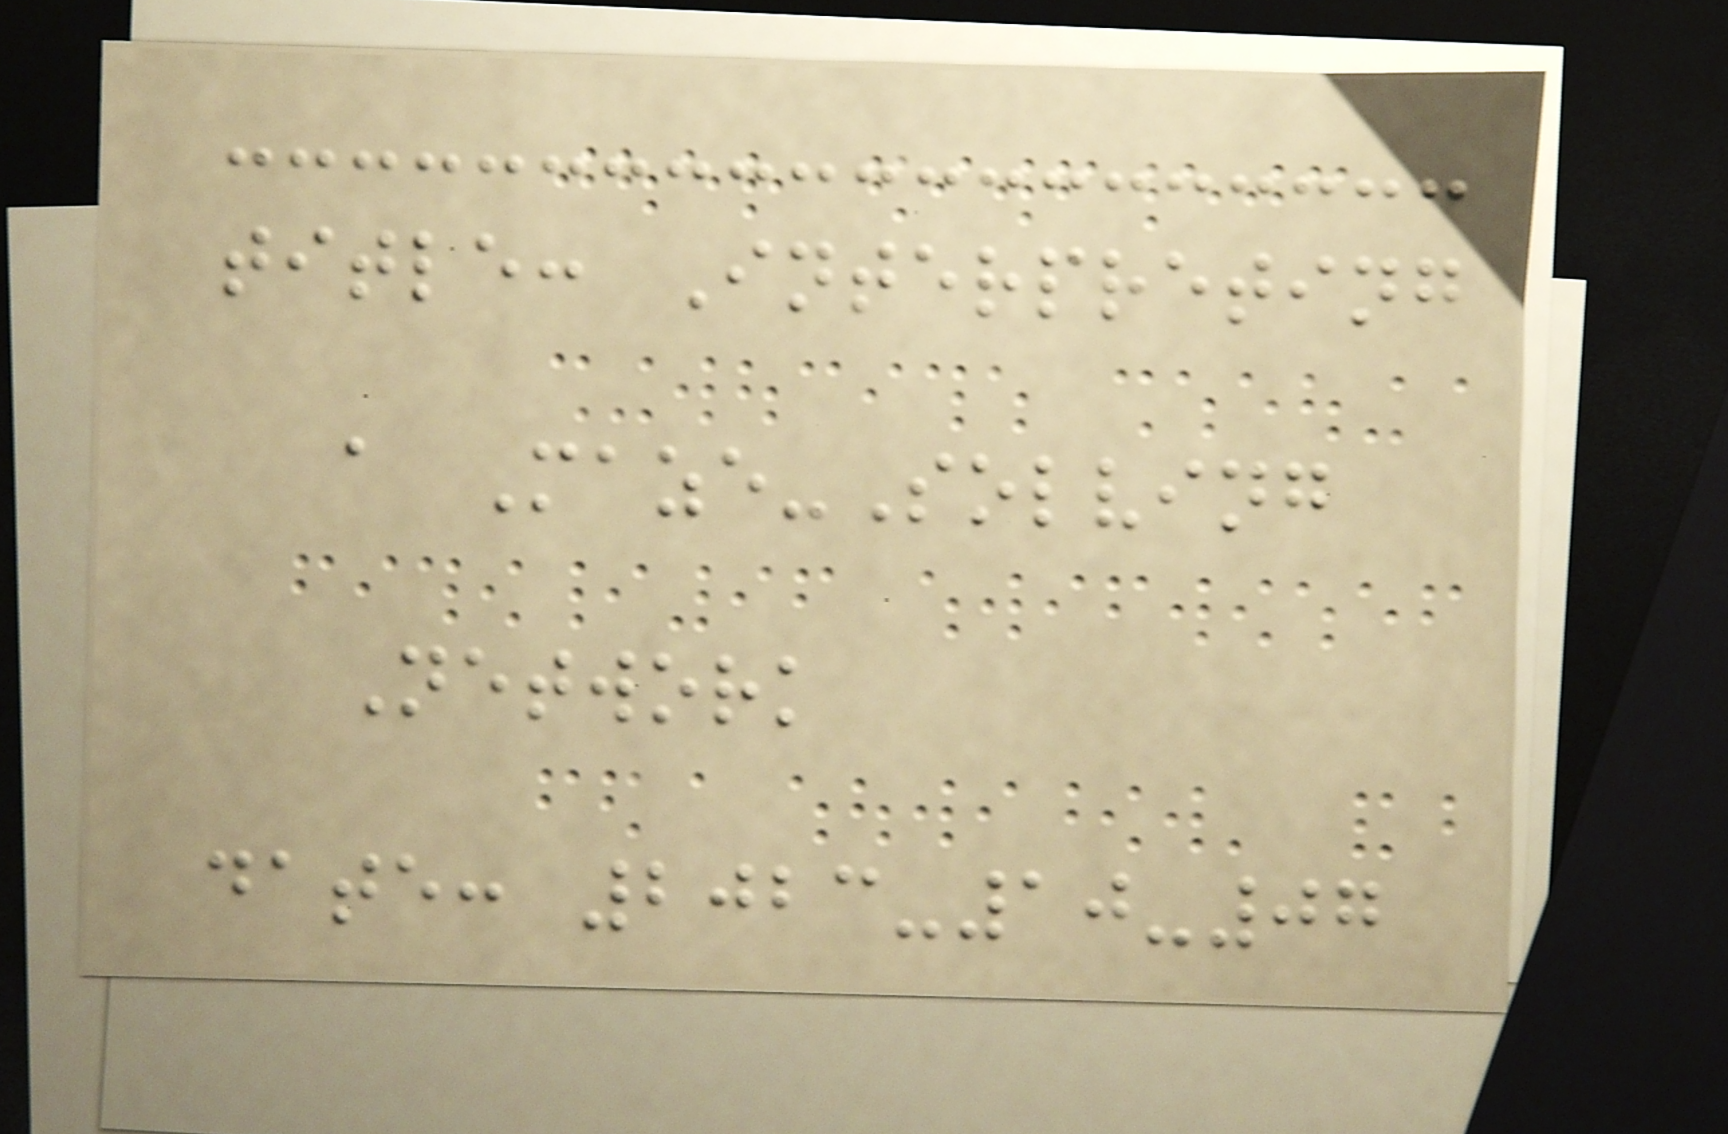title: Interpreting
a Maze-Solving
Network
date: 2023-10-07
